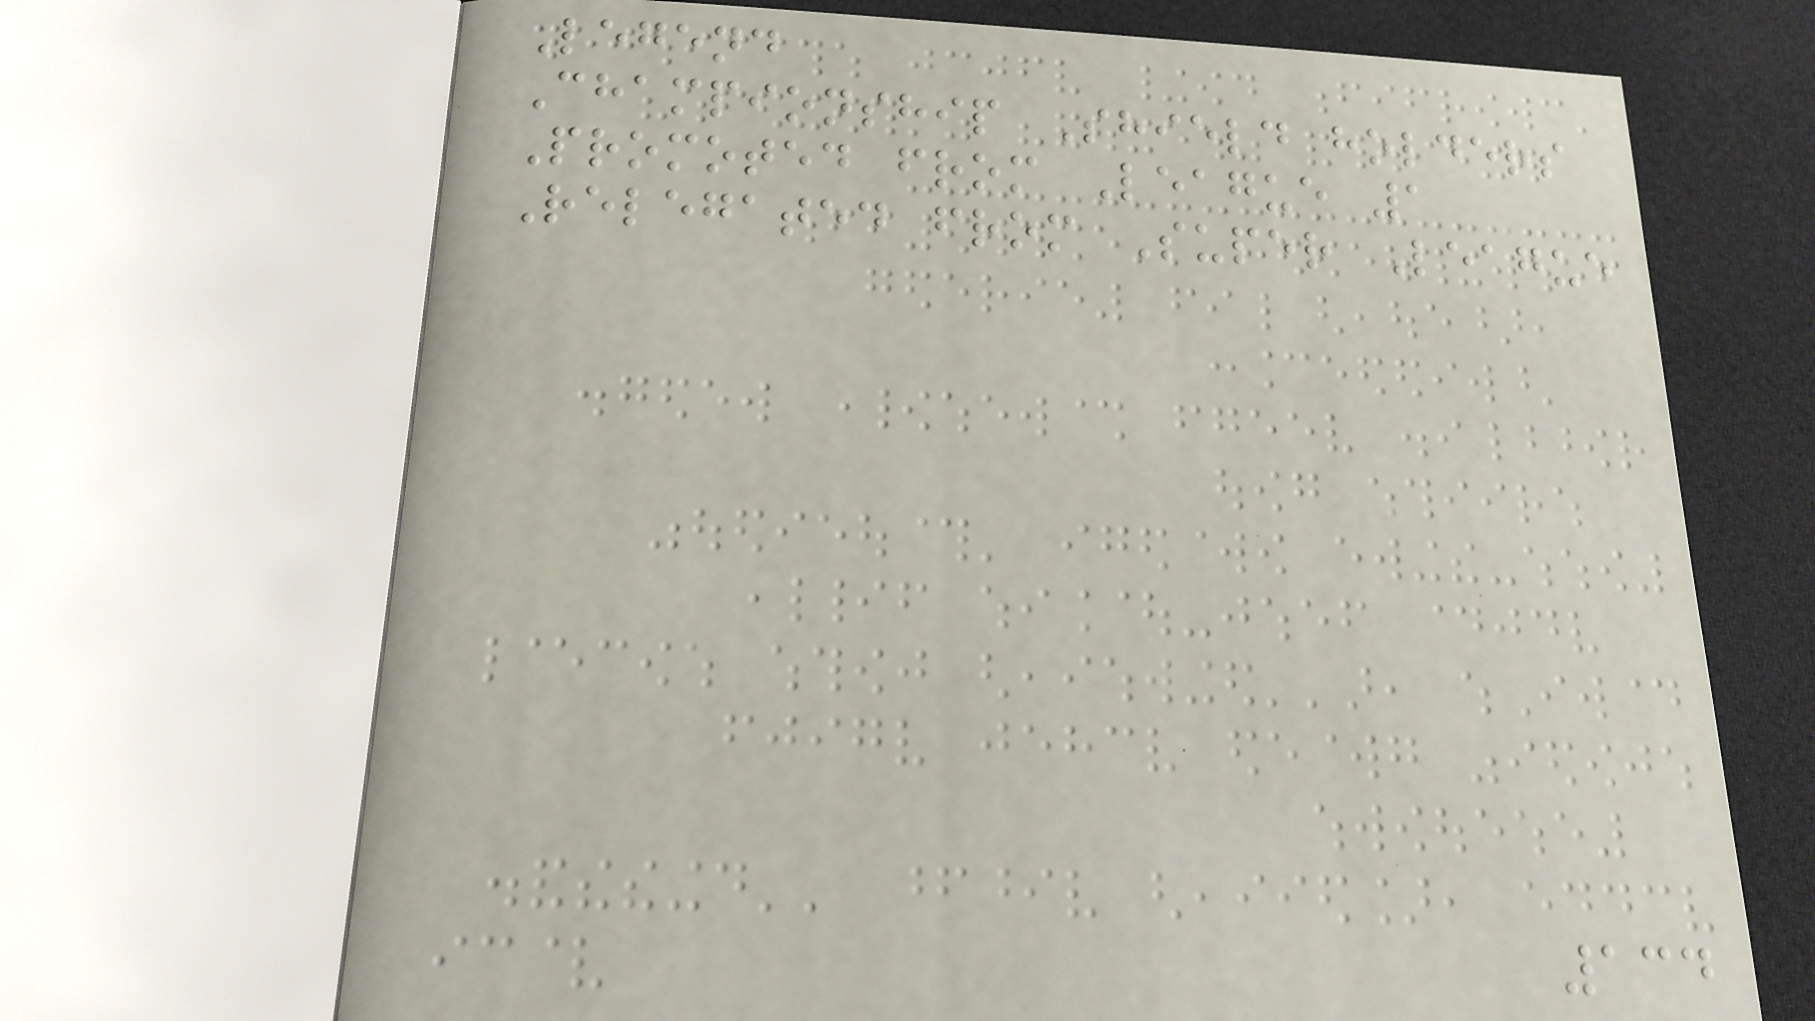Legend
Championship Shield holders
Promoted from League 1
Relegated from Super League
134
